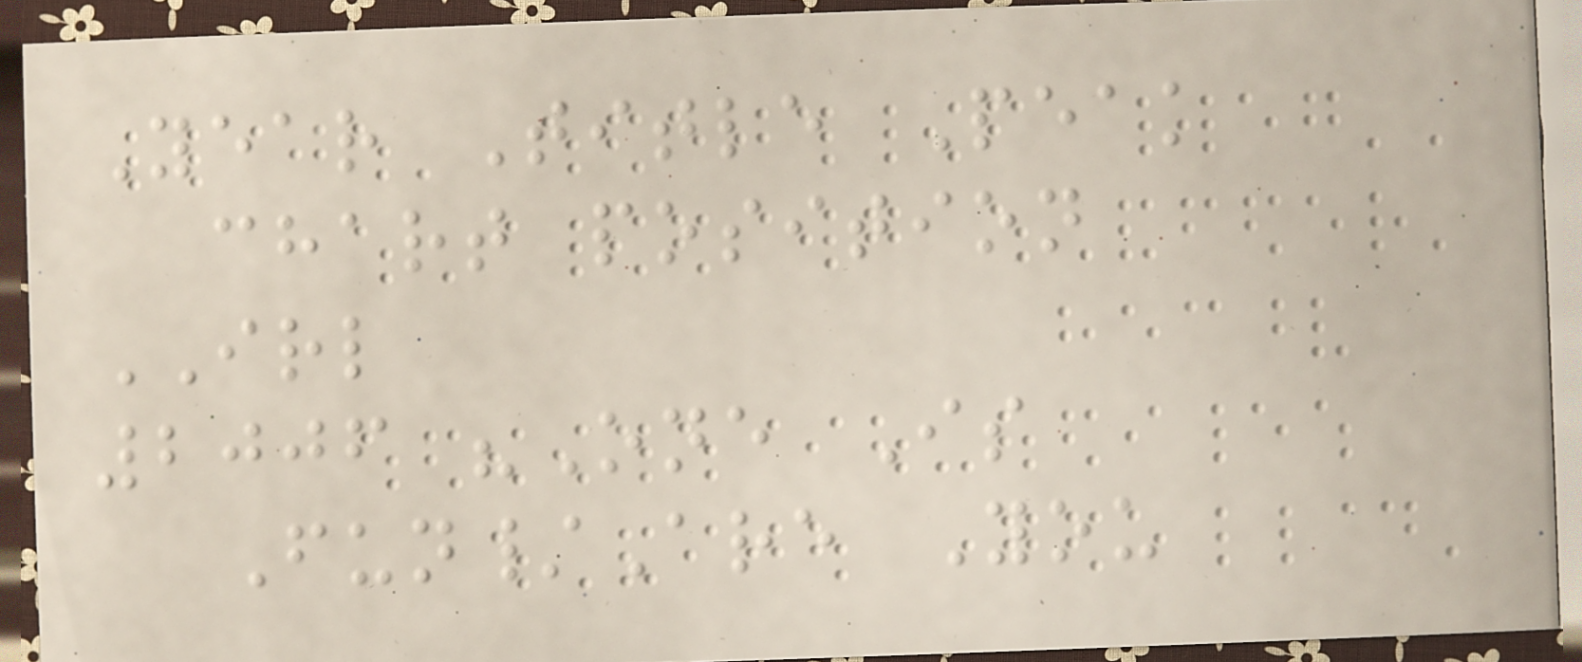Year Title Peak
chart position
IRL
2006 "One Is
Fun/Are You
